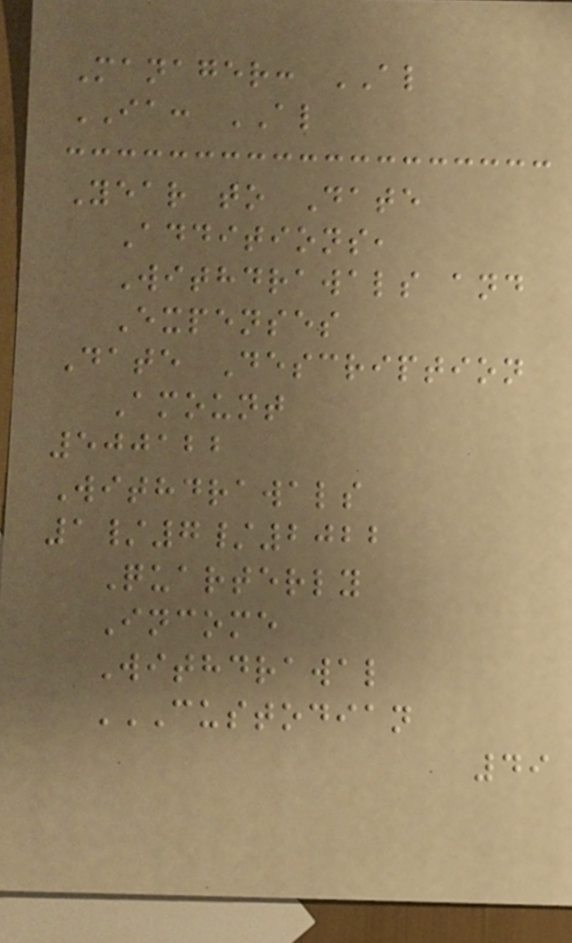Manager: AL
IA: AL
Year to Date
Additions,
Withdrawals and
Expenses
Date Description
Amount
500122
Withdrawals
1/7/2022
Quarterly
Income
Withdrawal
CUSTODIAN
49
